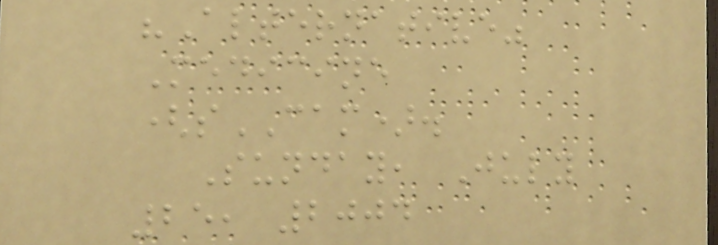"Alternative"
Medicine
(sCAM).
Sunday, July
25, 2004
